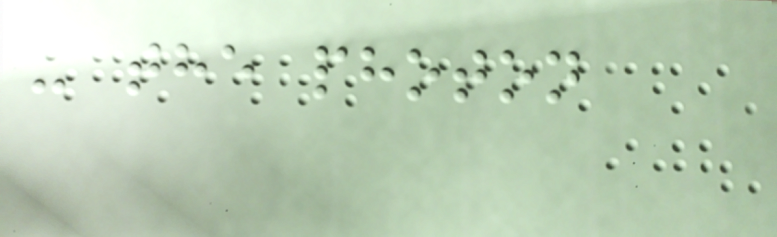- the photon
